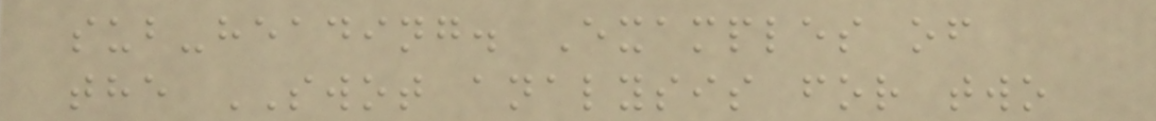sub-heading. Examples of
the SWOT analysis for two
